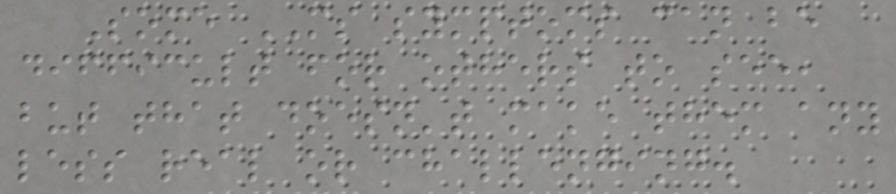Some MS symptoms can be
difficult for others to see,
but that doesn't make them any
less real or challenging.
